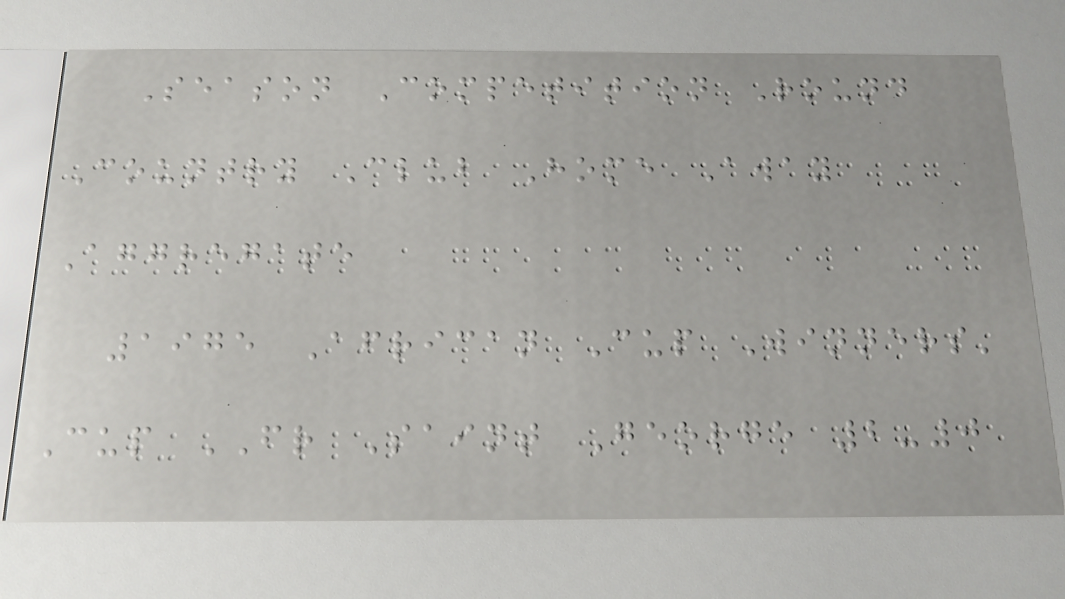Season Competition Round
Country Club Home Away
Aggregate
1975 African Cup Winners'
Cup FR Saint George 2-0
